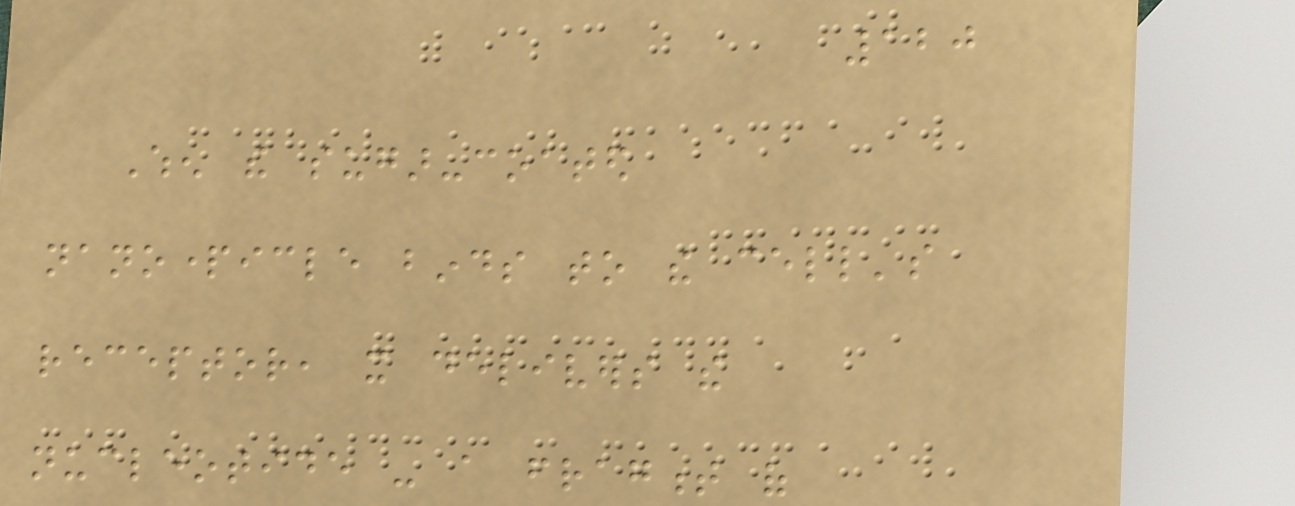120
When the sugar-coated
nanoparticle binds to the cell's
receptor, it delivers the
nucleotide - a fragment of
